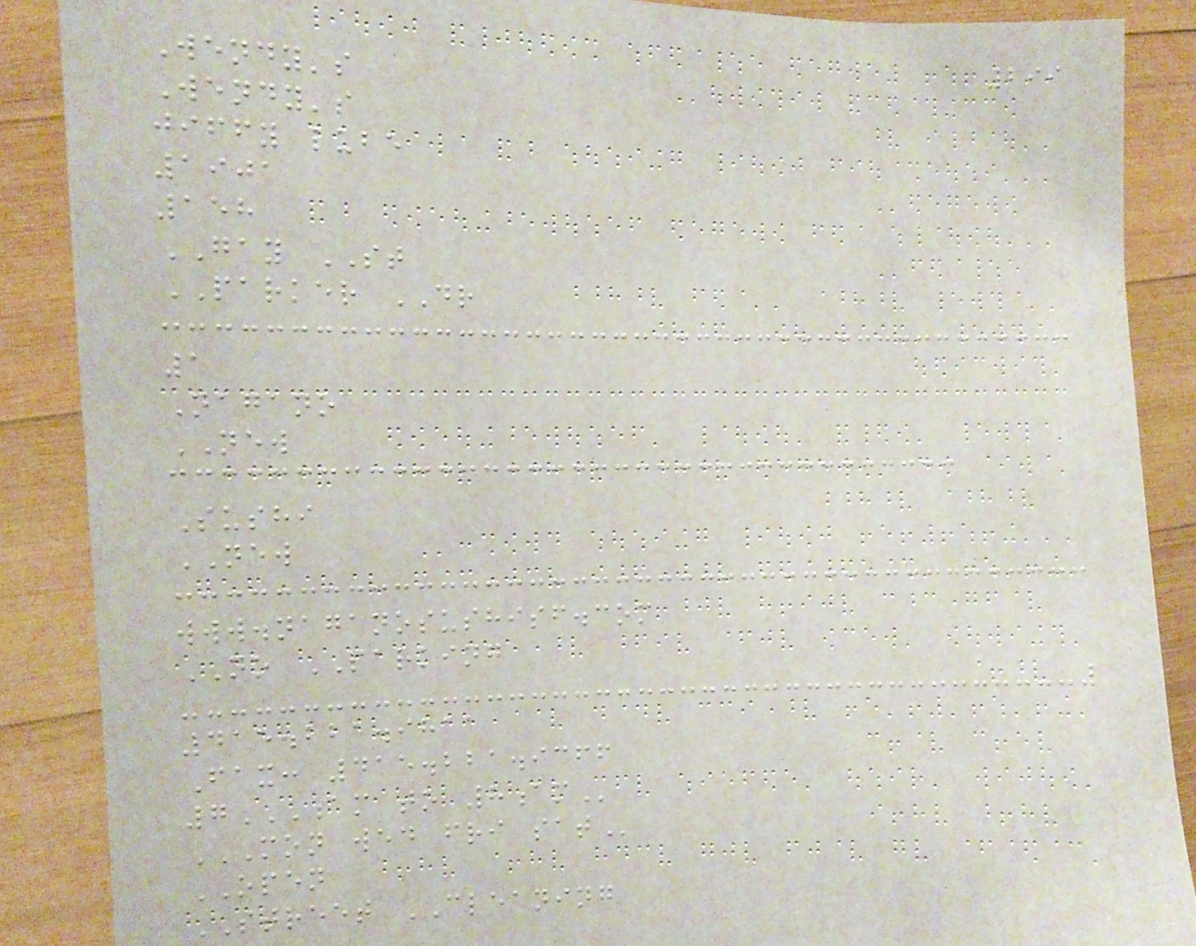299
Wendy's
Wendy's
jiffy lube
1901
158
GAY ST
PARKER DR
1
Nagano
NEW
Sushi
NEW
www.naganosushisf.com
NO PARKING
415.221.9811
Fax: 415.221.9366
7AM TO 8AM
MON WED FRI SAT
OPEN
STREET CLEANING
